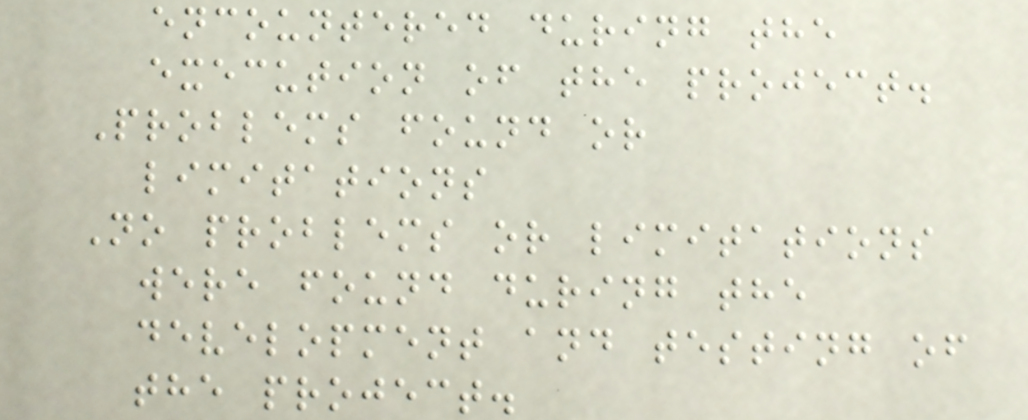encountered during the
execution of the project.
Problems found or
limitations
No problems or limitations
were found during the
development and testing of
the project.
